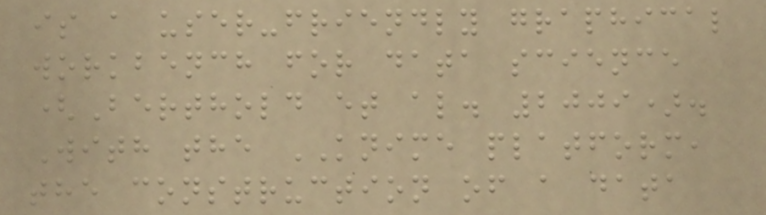is a user-friendly graphical
workbench for data science
(Berthold et al. 2009).
With the KNIME platform,
the construction of a data
